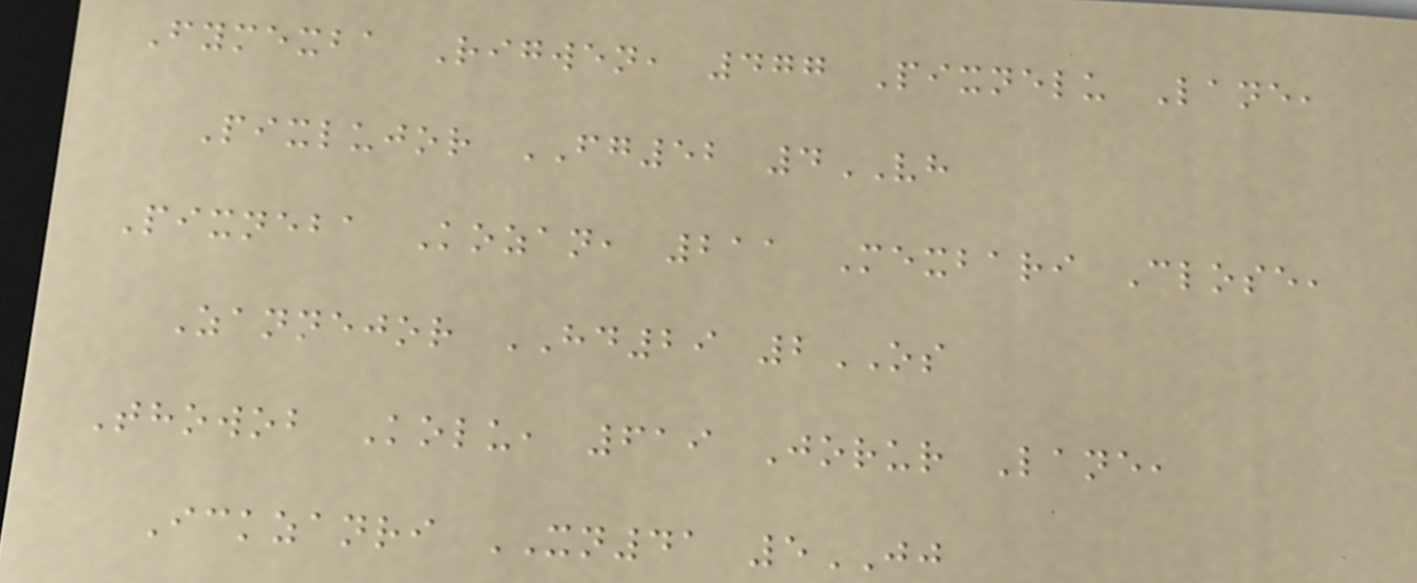Fymexba Rigwen, 477 Pixnelu Lane,
Pixlujor FG52 4VH
Pixneba Kozan, 211 Mexbari Close,
Zannejor HD29 2OS
Thowob Kolu, 619 Jorur Lane,
Ickzanri XN41 5JJ
